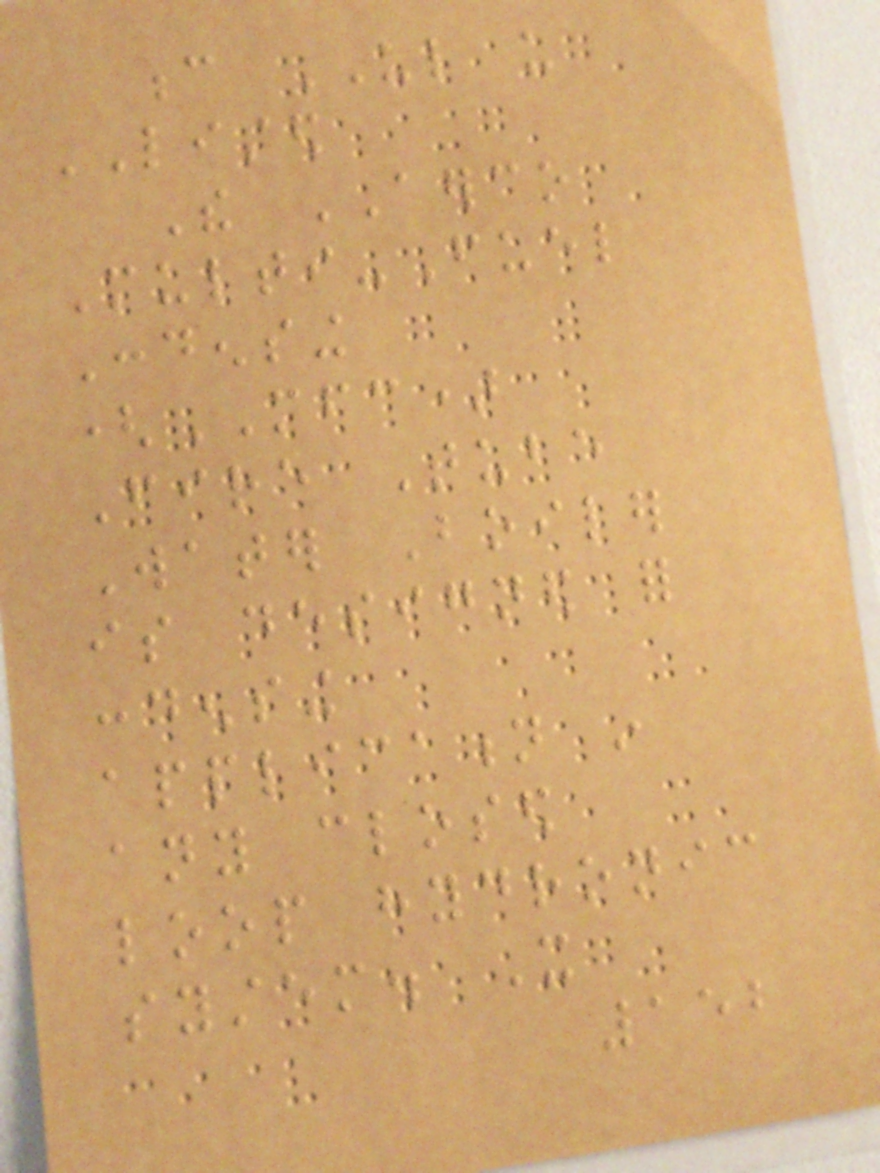c UL us
LISTED
The AERCO
Multi-Fuel
Condensing
(MFC)
Fire Tube
Water Boiler
is designed for
condensing
application in
any closed
loop hydronic
system. It
152
